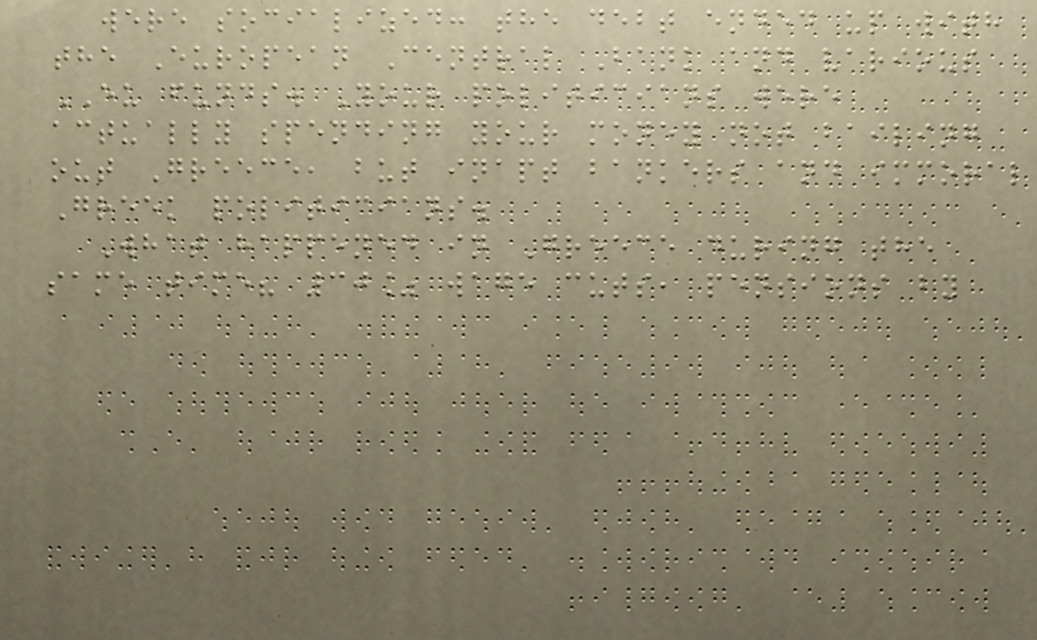were socialized: the debt ended up with
the European Central Bank and various
EU funds. Your politicians were
actually spending your money not bailing
out Greece, but inapt bankers and immoral
Greek politicians.
What happened in Greece during the
same time? 30% wage cuts, pensions by
